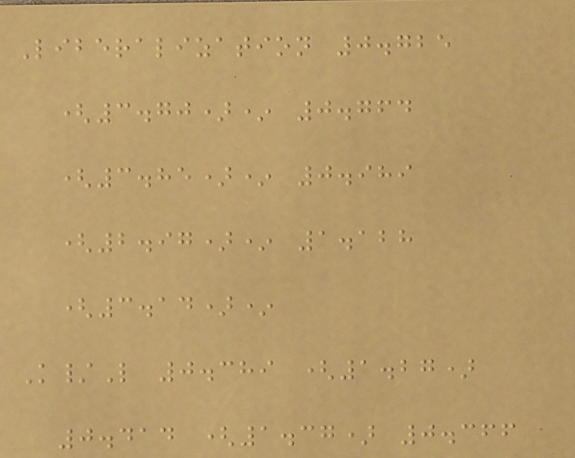Liberalization 0.725
(3.70)* 0.764
(3.85)* 0.989
(2.97)* 1.128
(3.14)*
K/L 0.389 (1.27)
0.414 (1.37) 0.366
